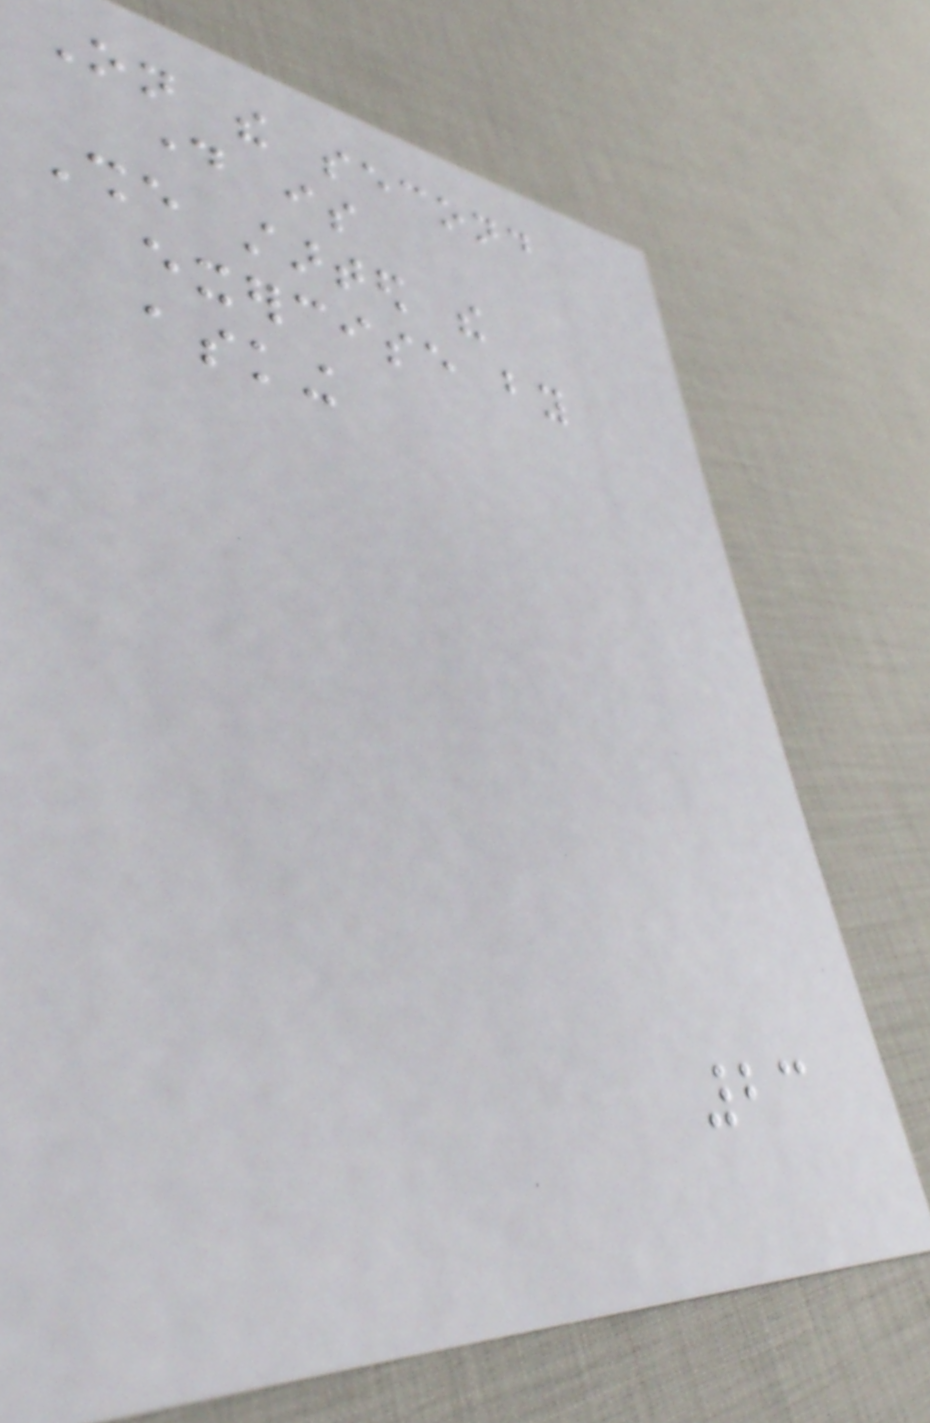On the second
day is
She started the
exercise by
asking
23
